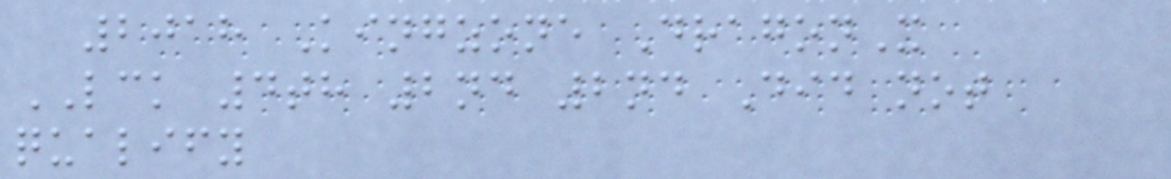2018 Kingzone DragonX
LCK 4th 2nd 2nd Did not
qualify
